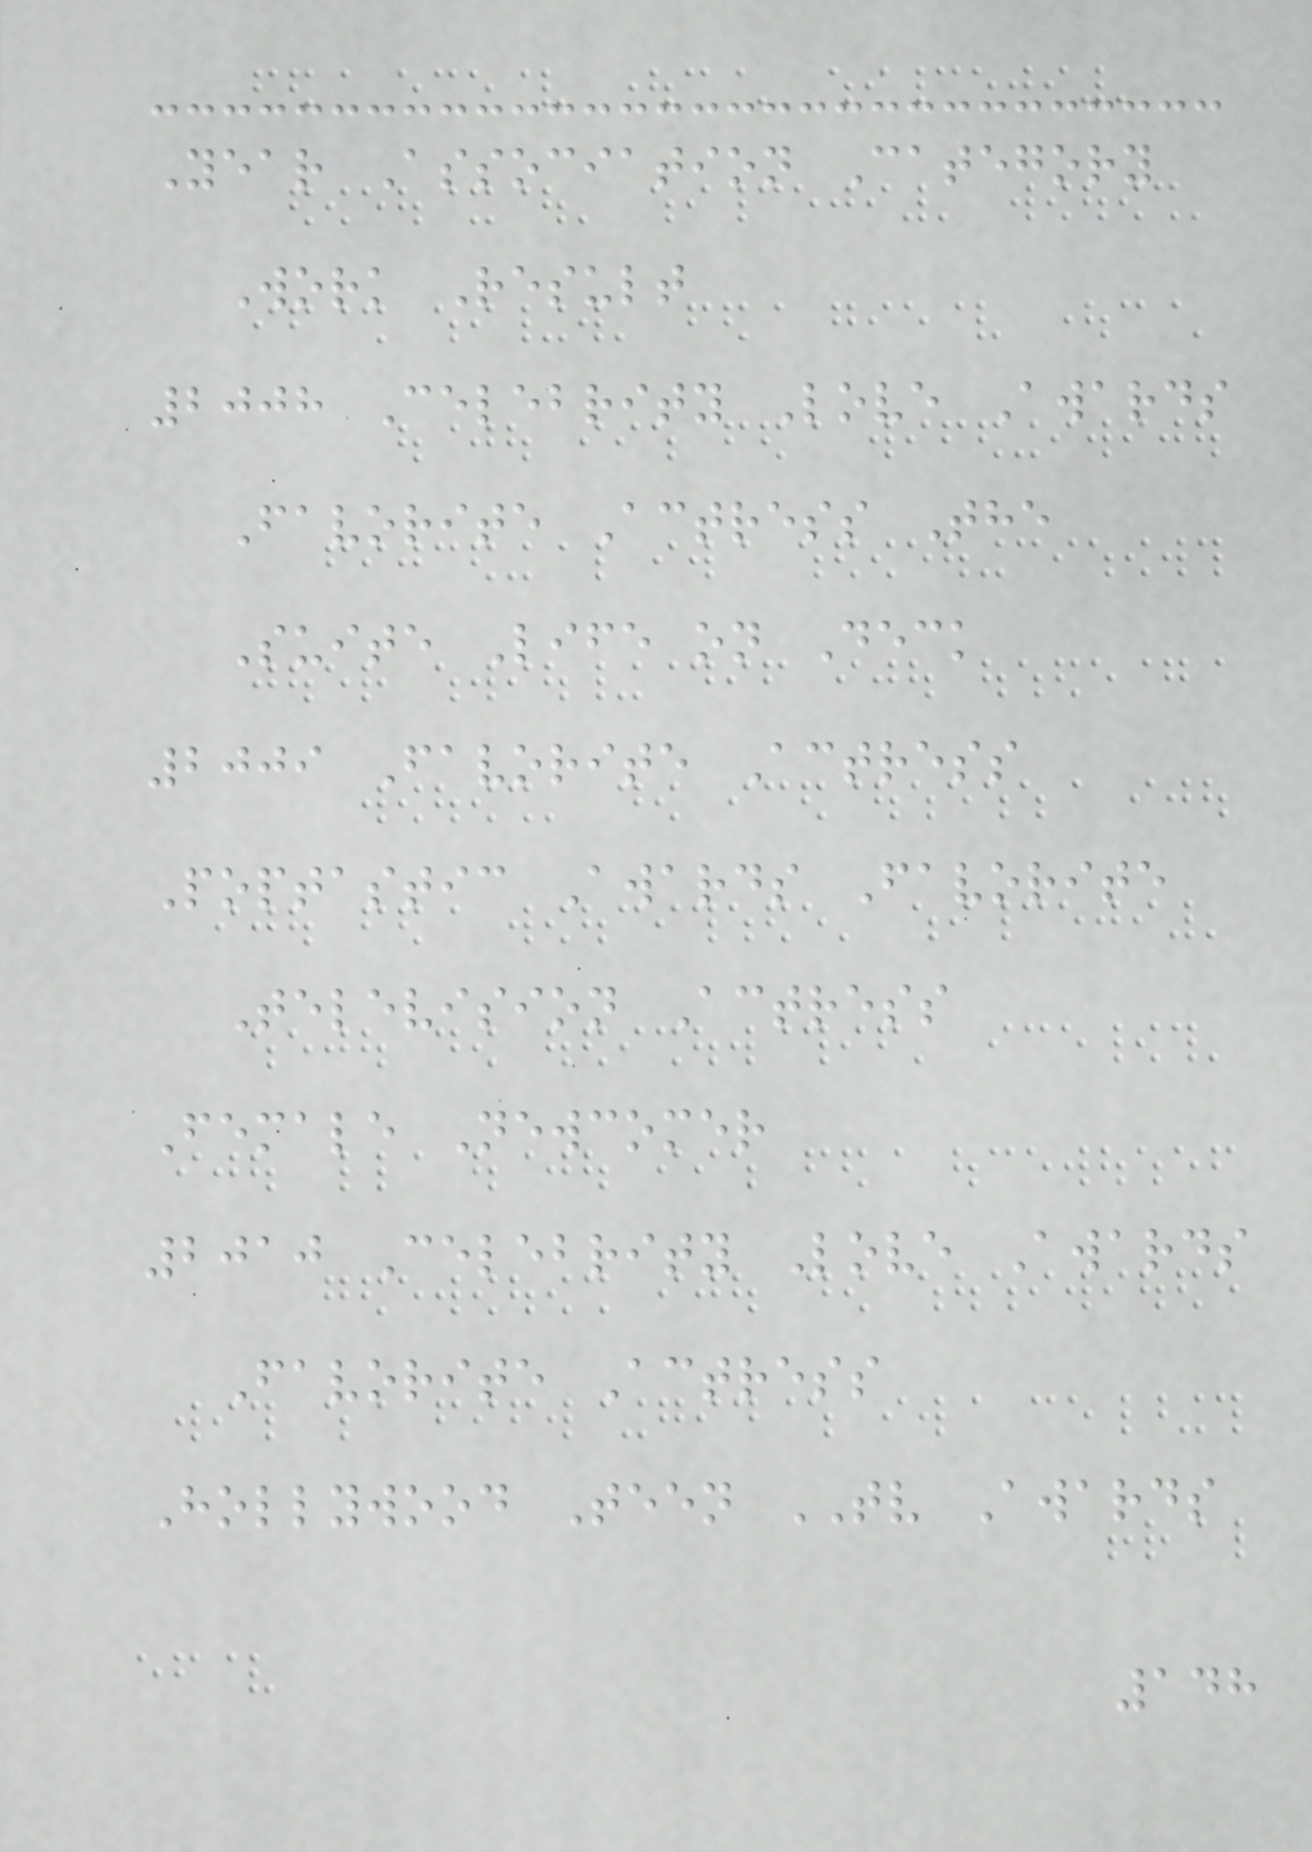Year Association Category
Work Result
2008 Celebrity Love Awards
Favorite Actress The
Suite Life on Deck
2009 Favorite Actress
Poptastic Awards Favorite
Television Actress
Female Newcomer
2010 Celebrity Love Awards
Favorite Actress
Hollywood Teen TV Awards
148
